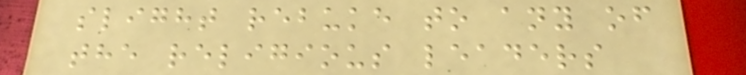slight rebuke to any of
the religious leaders
